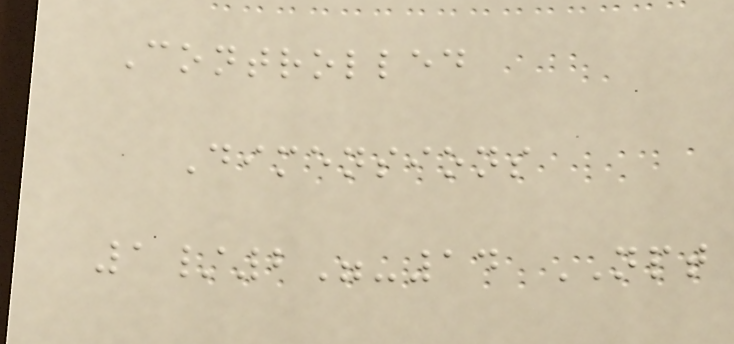Controlled
Dimensions
1/2"-14 NPT
